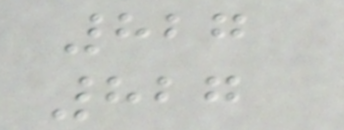827
827
